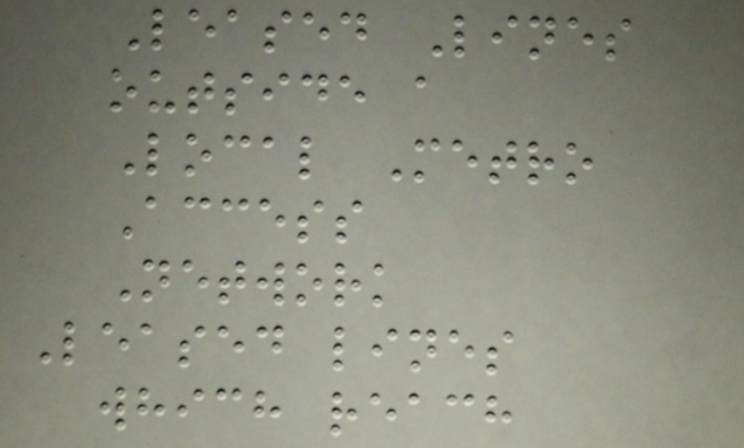Leased Lines
outside a
Local Metro
Access
Network
Leased lines
which reach
